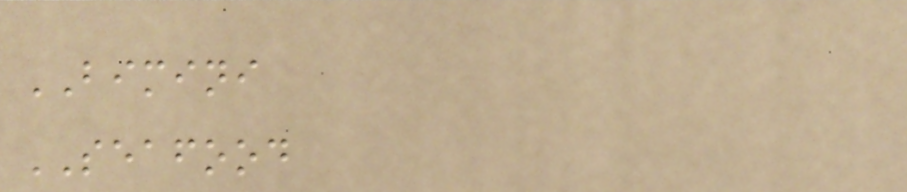BIMINI
SEAFOOD
